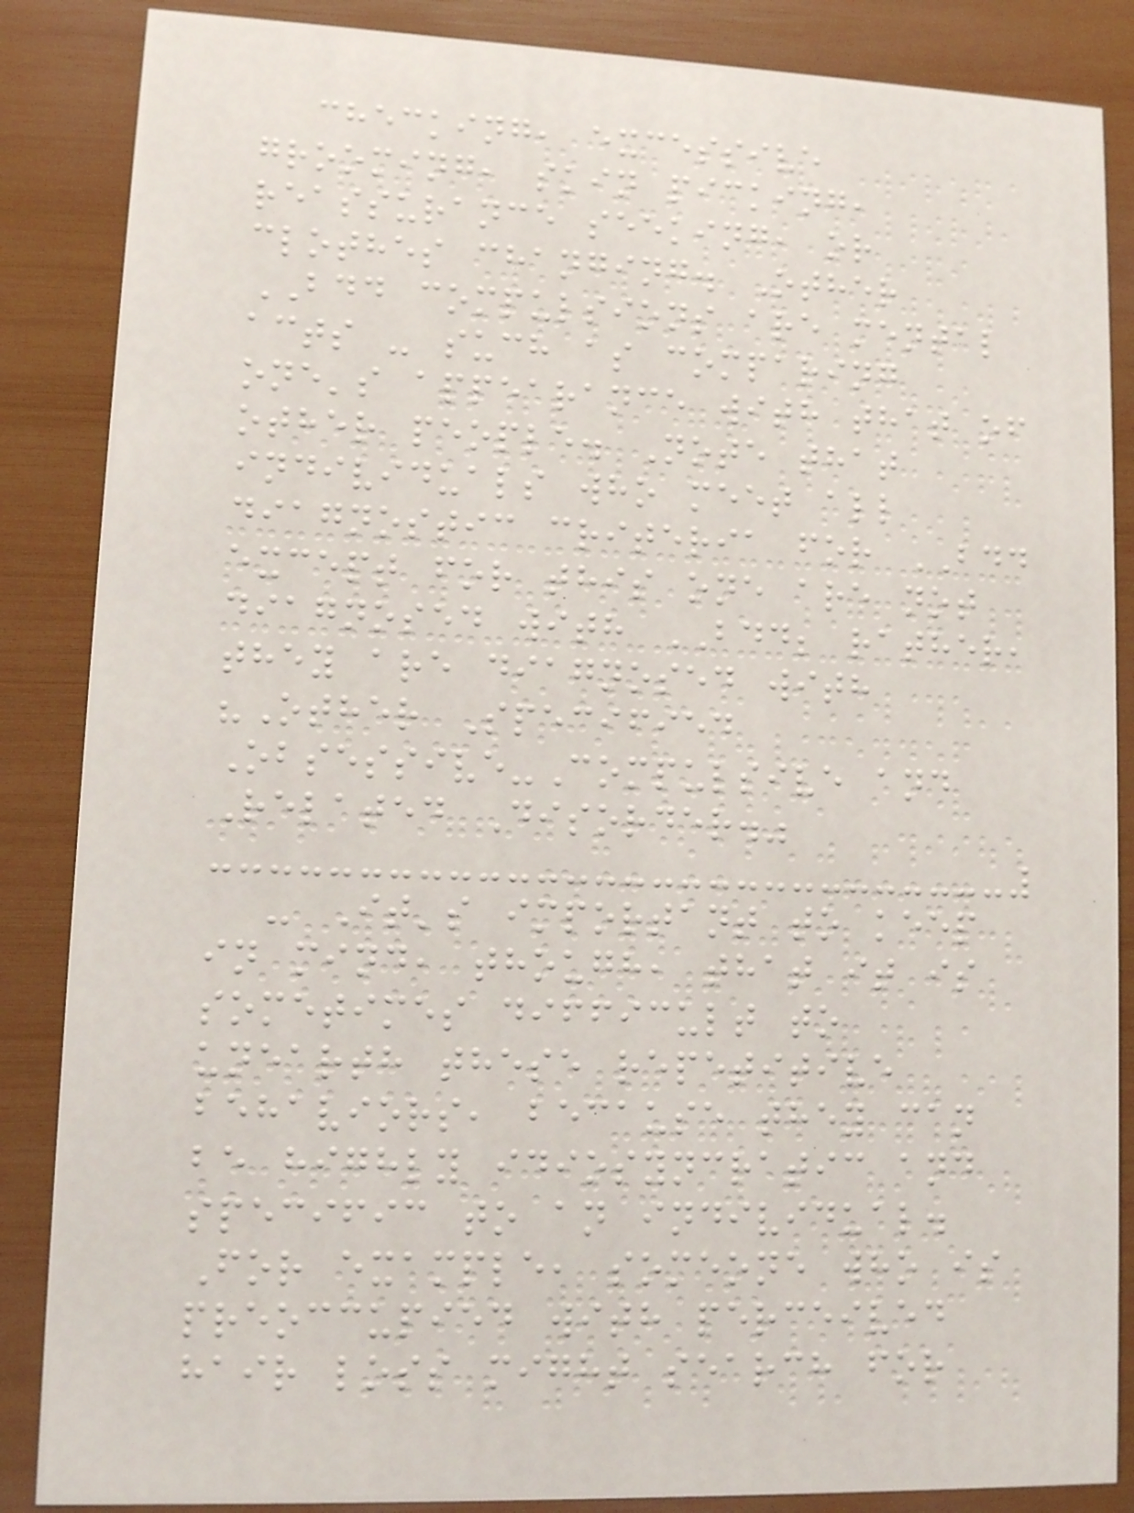checking, excessive
grooming, skin picking,
reassurance seeking, or
clothes changing. Other
BDD compulsions are mental
acts - such as comparing
one's appearance with that of
other people. Note that
individuals who meet all
diagnostic criteria for BDD
except for this one are not
diagnosed with BDD; rather,
they are diagnosed with
"Other Specified
Obsessive-Compulsive and
Related Disorder."
- It's important to keep
in mind, though, that it is
sometimes difficult to
unearth these repetitive
behaviors, because they can
be highly idiosyncratic and
specific to an individual.
For example, someone who is
preoccupied with perceived
hair loss might search for
